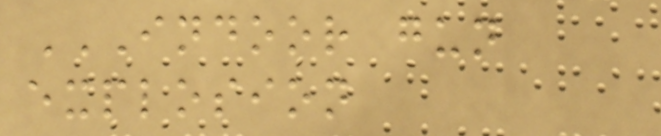INDOOR GUN
EXPLOSION
